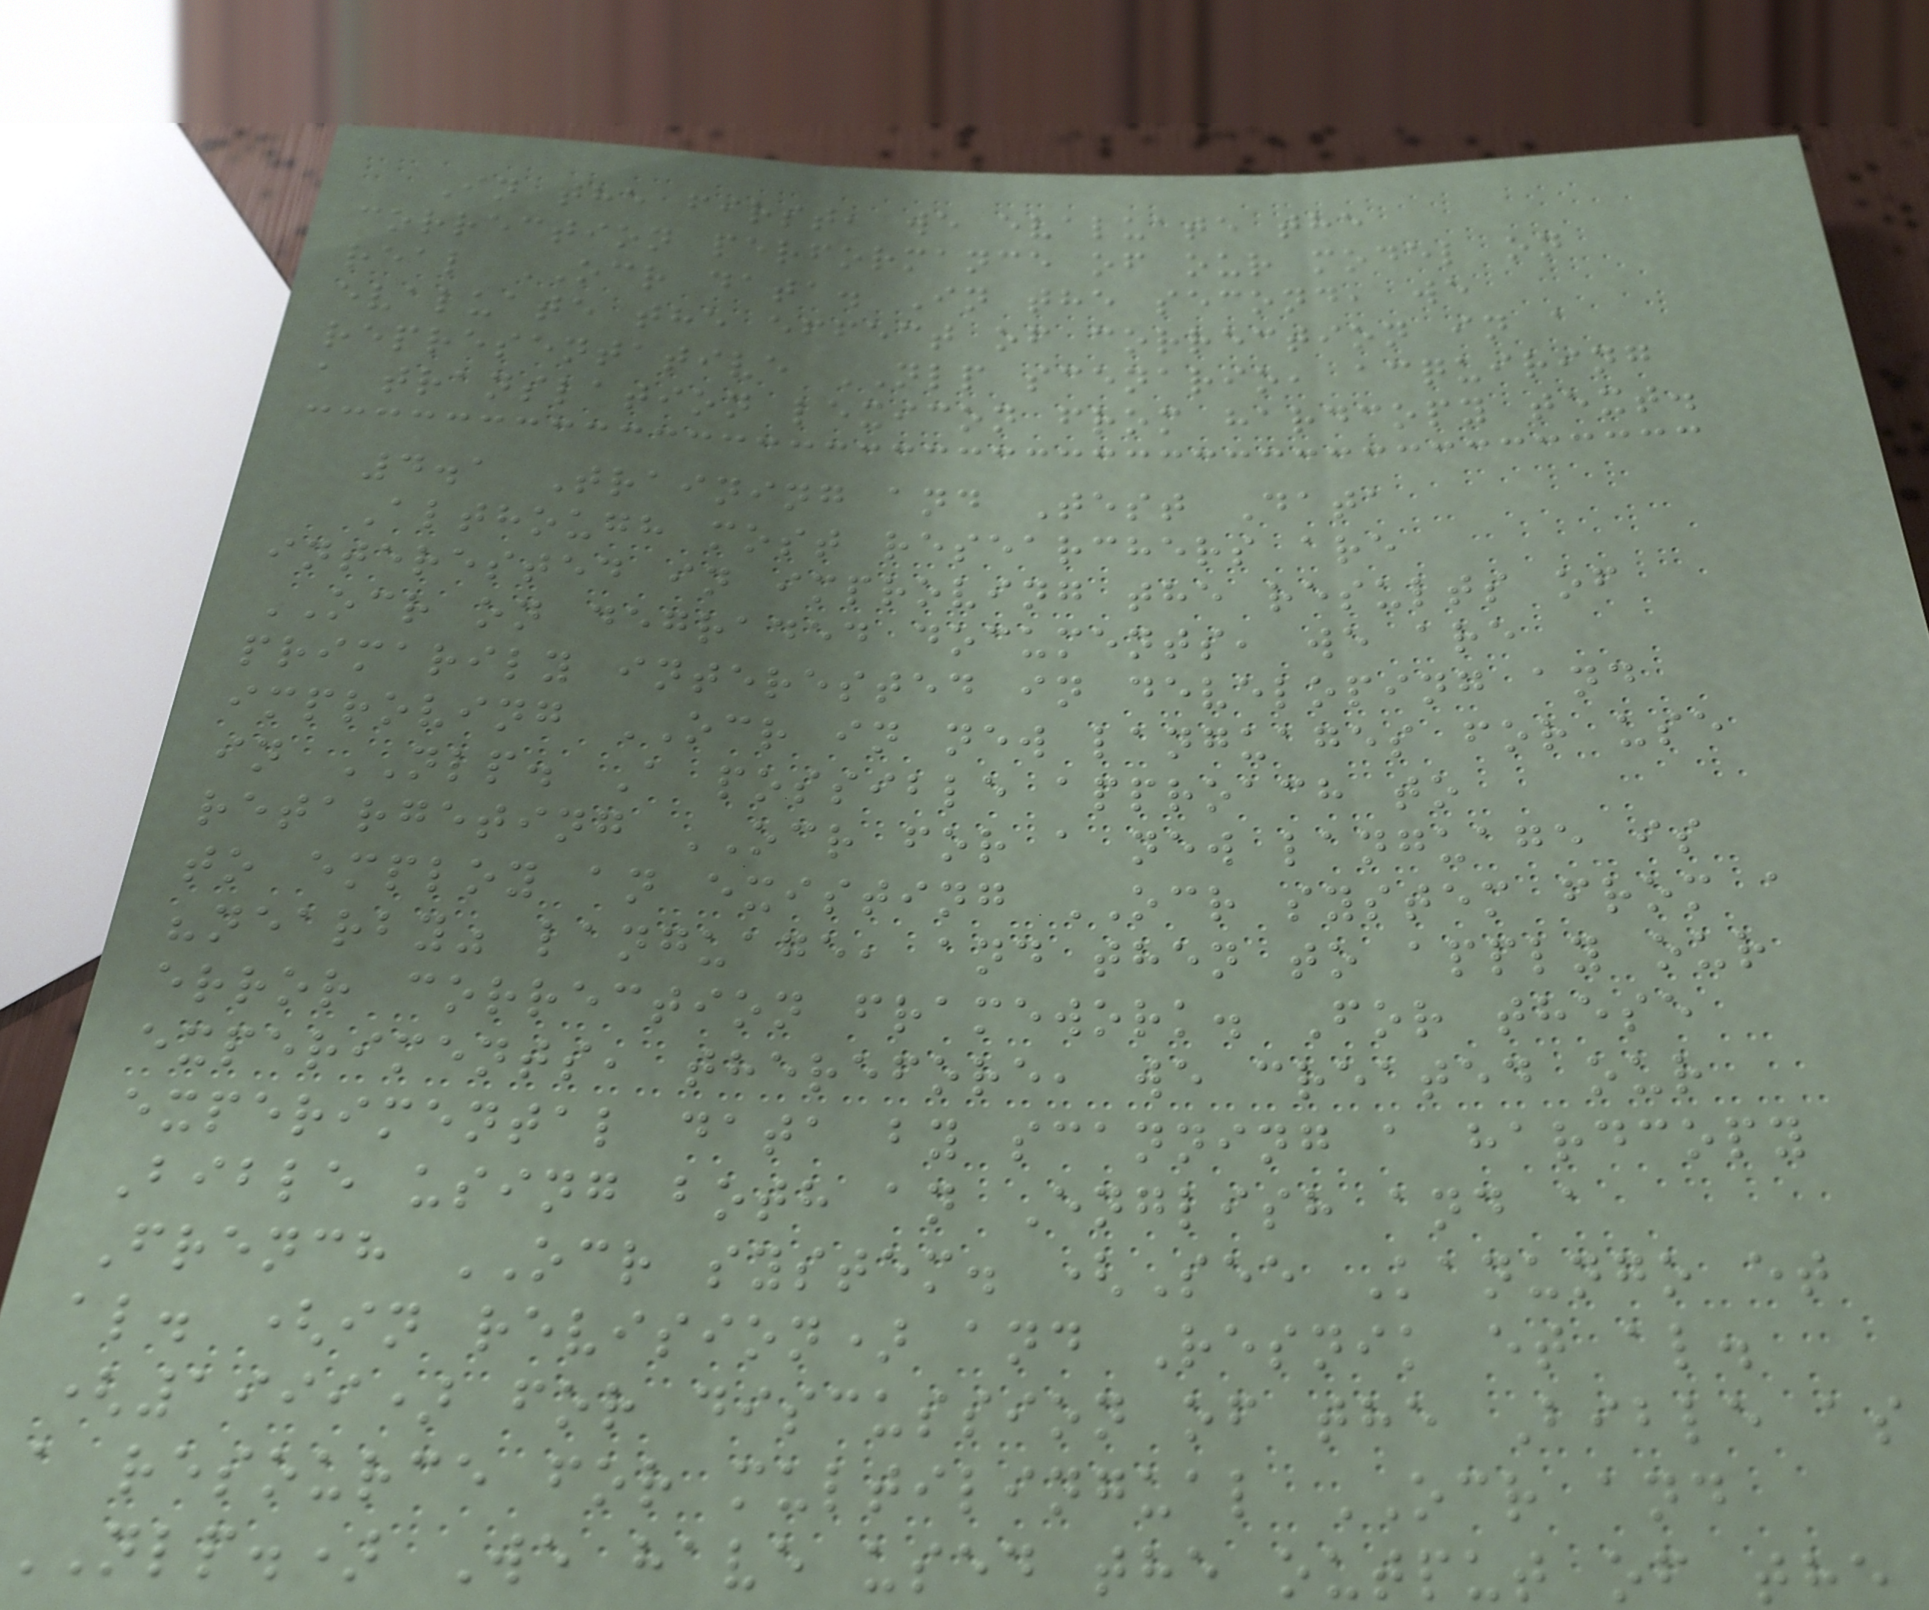In the first, we evaluate the
correction performance of our model on
real OCR data. In the second, we
evaluate the effect of correction in a
representative NLP scenario, acquiring
a translation lexicon from hardcopy text.
4.1 Training and Test Data
Although most researchers are
interested in improving the results of
OCR on degraded documents, we are
primarily interested in developing and
improving OCR in new languages for use
in NLP. A possible approach to
retargeting OCR for a new language is
to employ an existing OCR system from a
"nearby" language, and then to apply our
error correction framework. For these
experiments, therefore, we created our
experimental data by scanning a hardcopy
Bible using both an English and a
French OCR system. (See Kanungo et
al. (in revision) and Resnik et al.
(1999) for discussion of the Bible as
a resource for multilingual OCR and
NLP.) We have used the output of the
